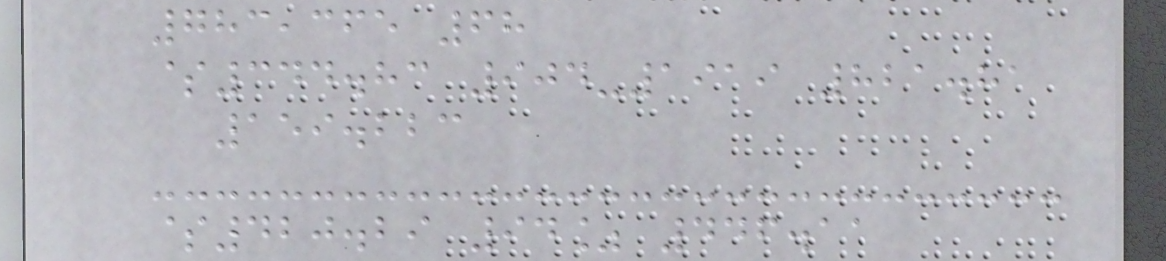783,365 68
$344.83 904-1919 821.81
159.223
$420.29 94% 446.11
